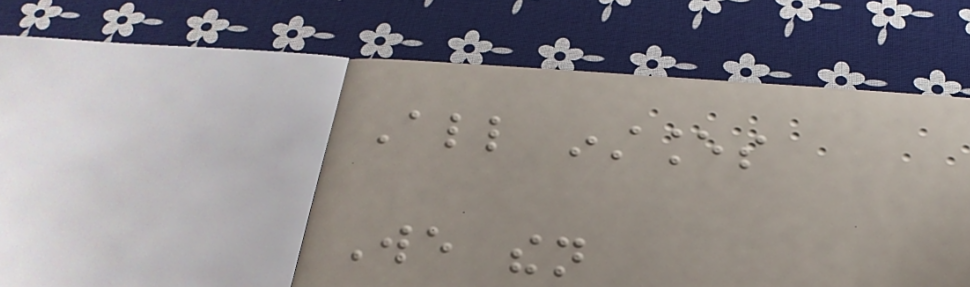All instances
We then
